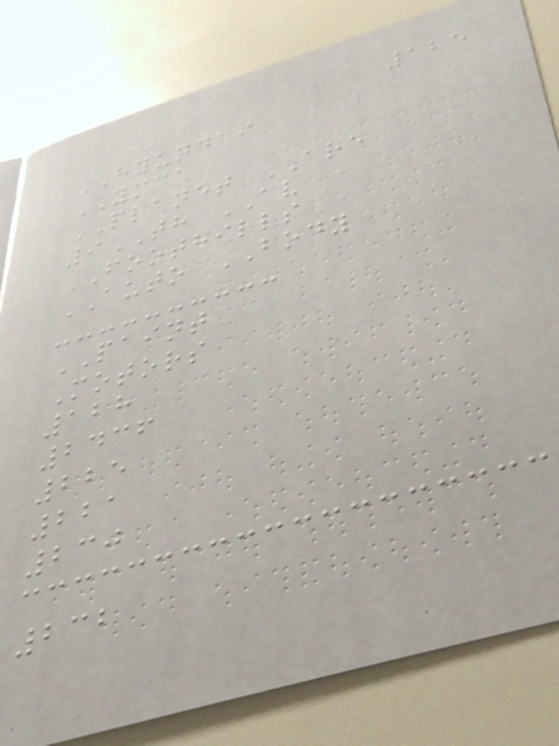125
HYUNDAI
YMCA
PLANET ARE
9TH AV
FOOTHILLS
AUTO BODY
PAINT
Motors
128
2436
225
221
230
232
